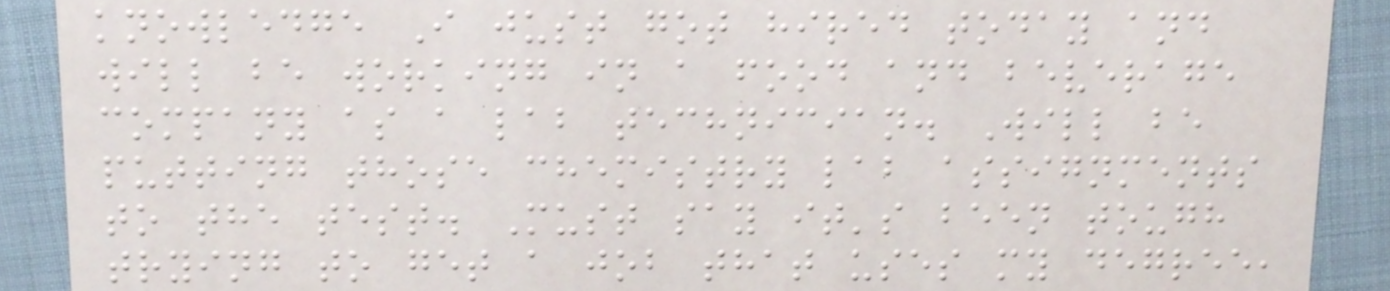knowledge I just got hired today and
will be working in a food and beverage
company as a lab technician. Will be
putting those chemistry lab assignments
to the test. Must say it's been tough
trying to get a job that uses my degree,
